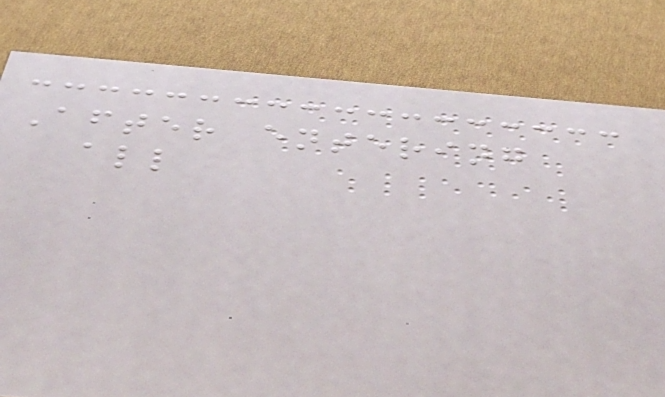After entering
all
